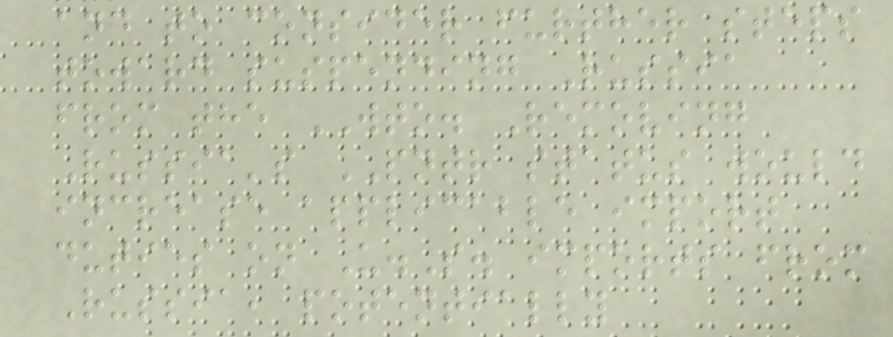and to consider further steps
toward suspending Russia
from the WTO. Removing
Russia's PNTR status would
increase applicable import
duties on U.S. imports from
Russia, potentially
